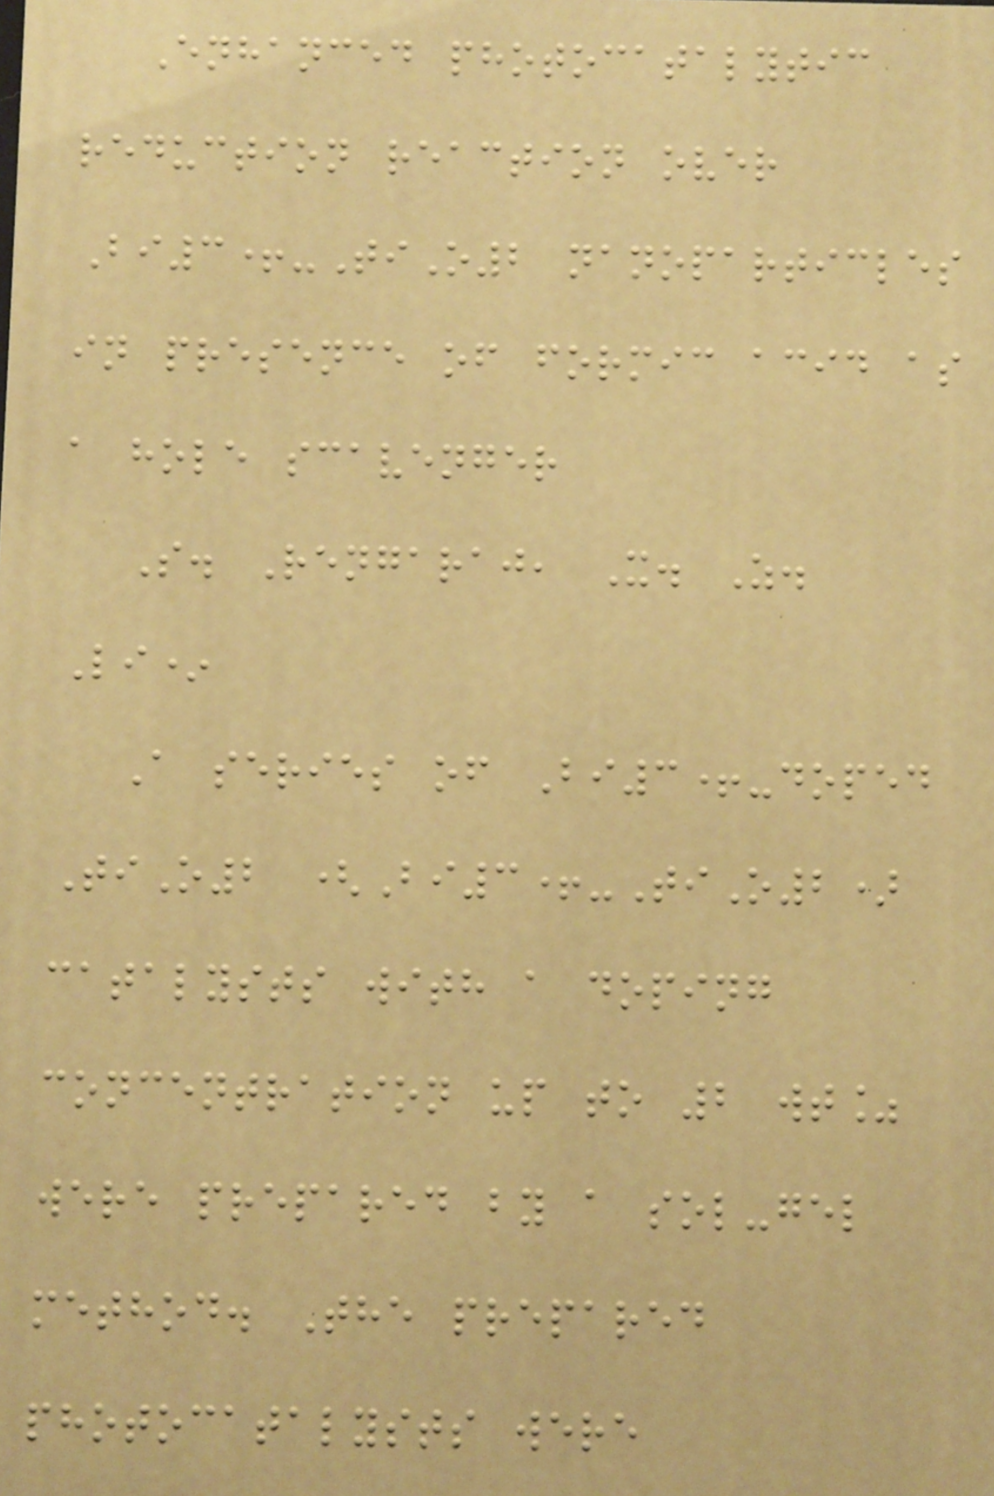Enhanced photocatalytic
reduction reaction over
Bi3+-TiO2 nanoparticles
in presence of formic acid as
a hole scavenger
S. Rengaraj, X. Z.
Li*
A series of Bi3+-doped
TiO2 (Bi3+-TiO2)
catalysts with a doping
concentration up to 2 wt%
were prepared by a sol-gel
method. The prepared
photocatalysts were
